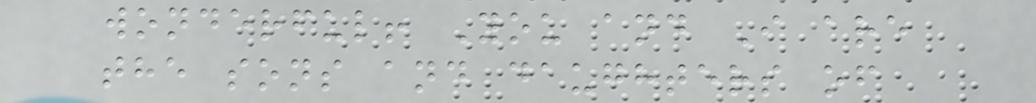wonderful! You and I are
the sons and daughters of
